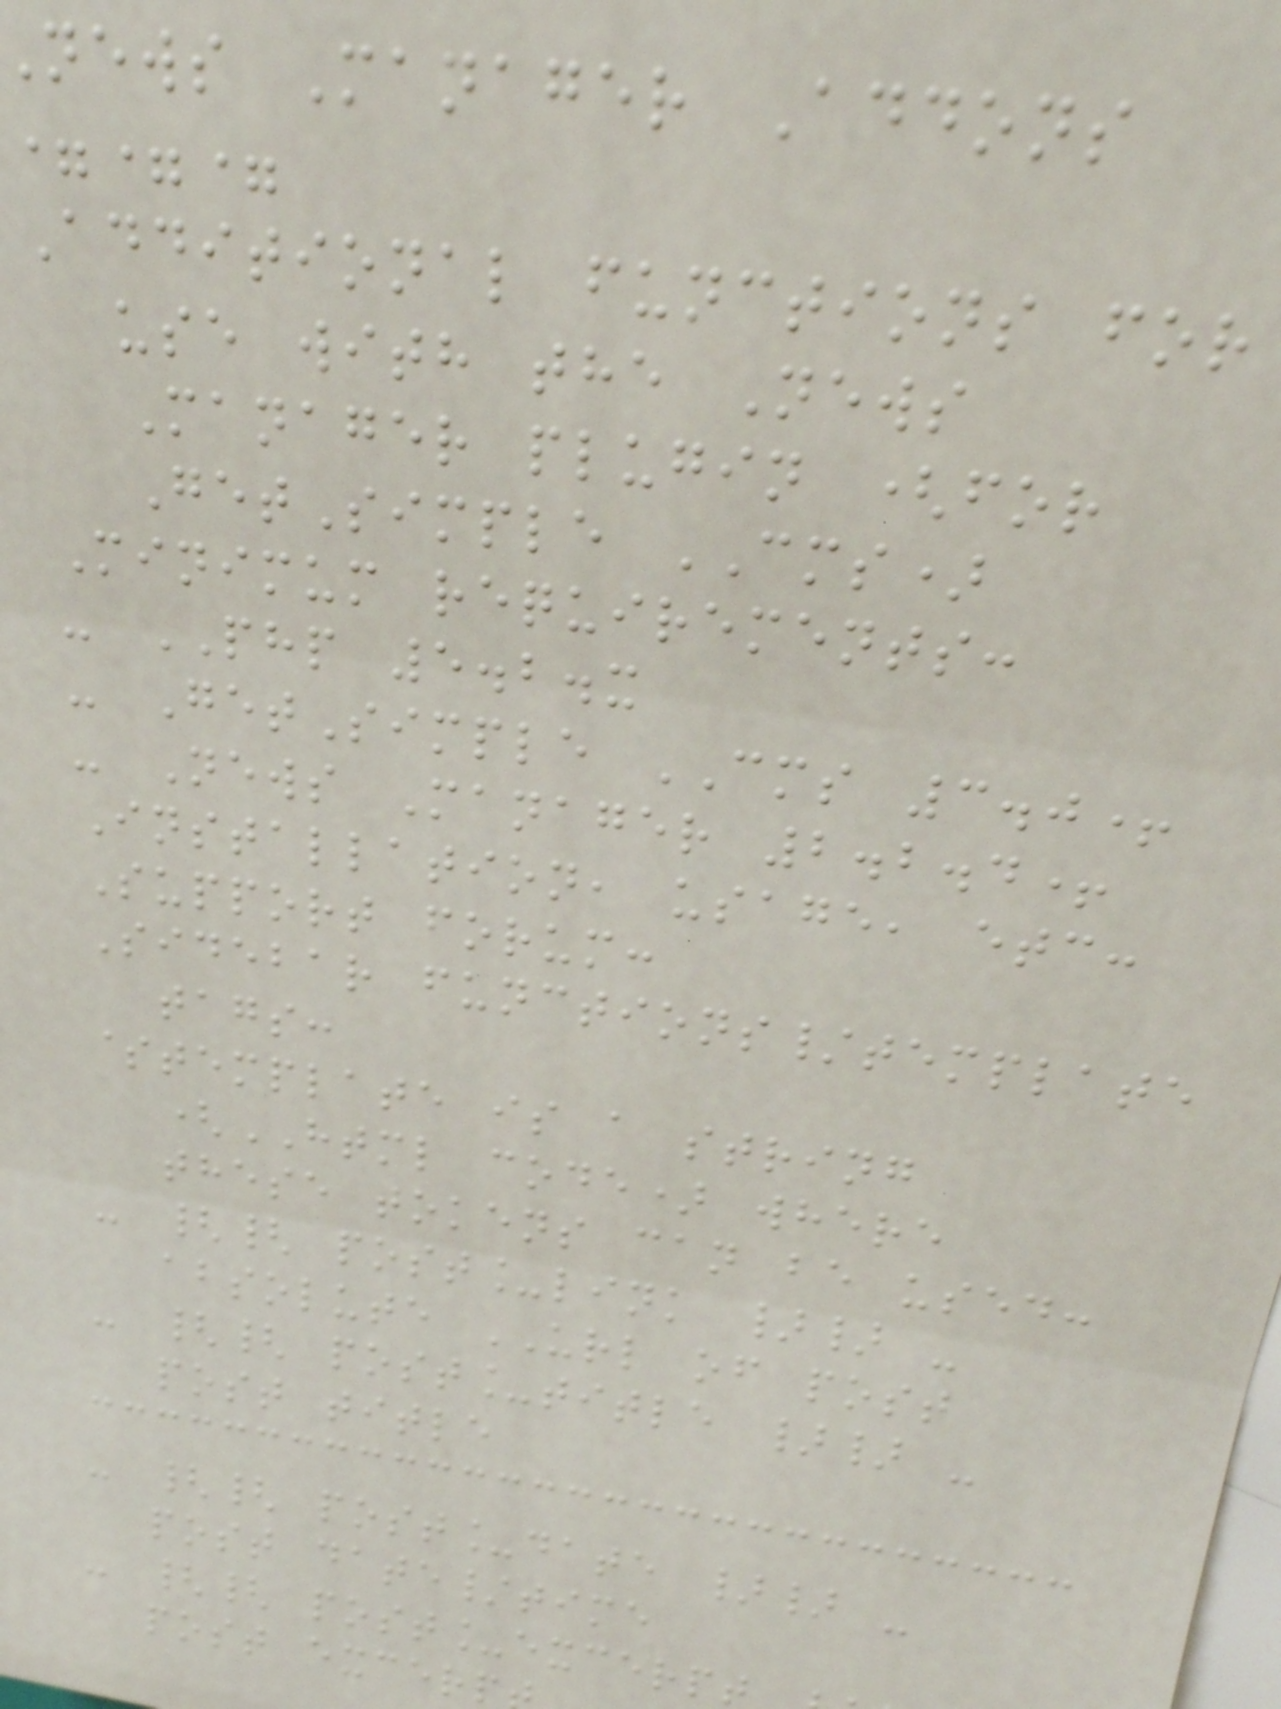news Manager Addons
===
Additional functions for
use with the News
Manager plugin (for
GetSimple CMS)
Minimum requirements:
- PHP 5.2.x
- GetSimple CMS 3.0+
- News Manager 2.2.4+
Installation, usage, etc:
Support forum:
Sidebar functions/template
tags:
$template is a string
(HTML code) where
these tokens can be used:
- {{ post_link }} -
absolute URL of post
- {{ post_title }} -
post title
- {{ post_date }} -
post date/time
- {{ post_excerpt
post excerp
